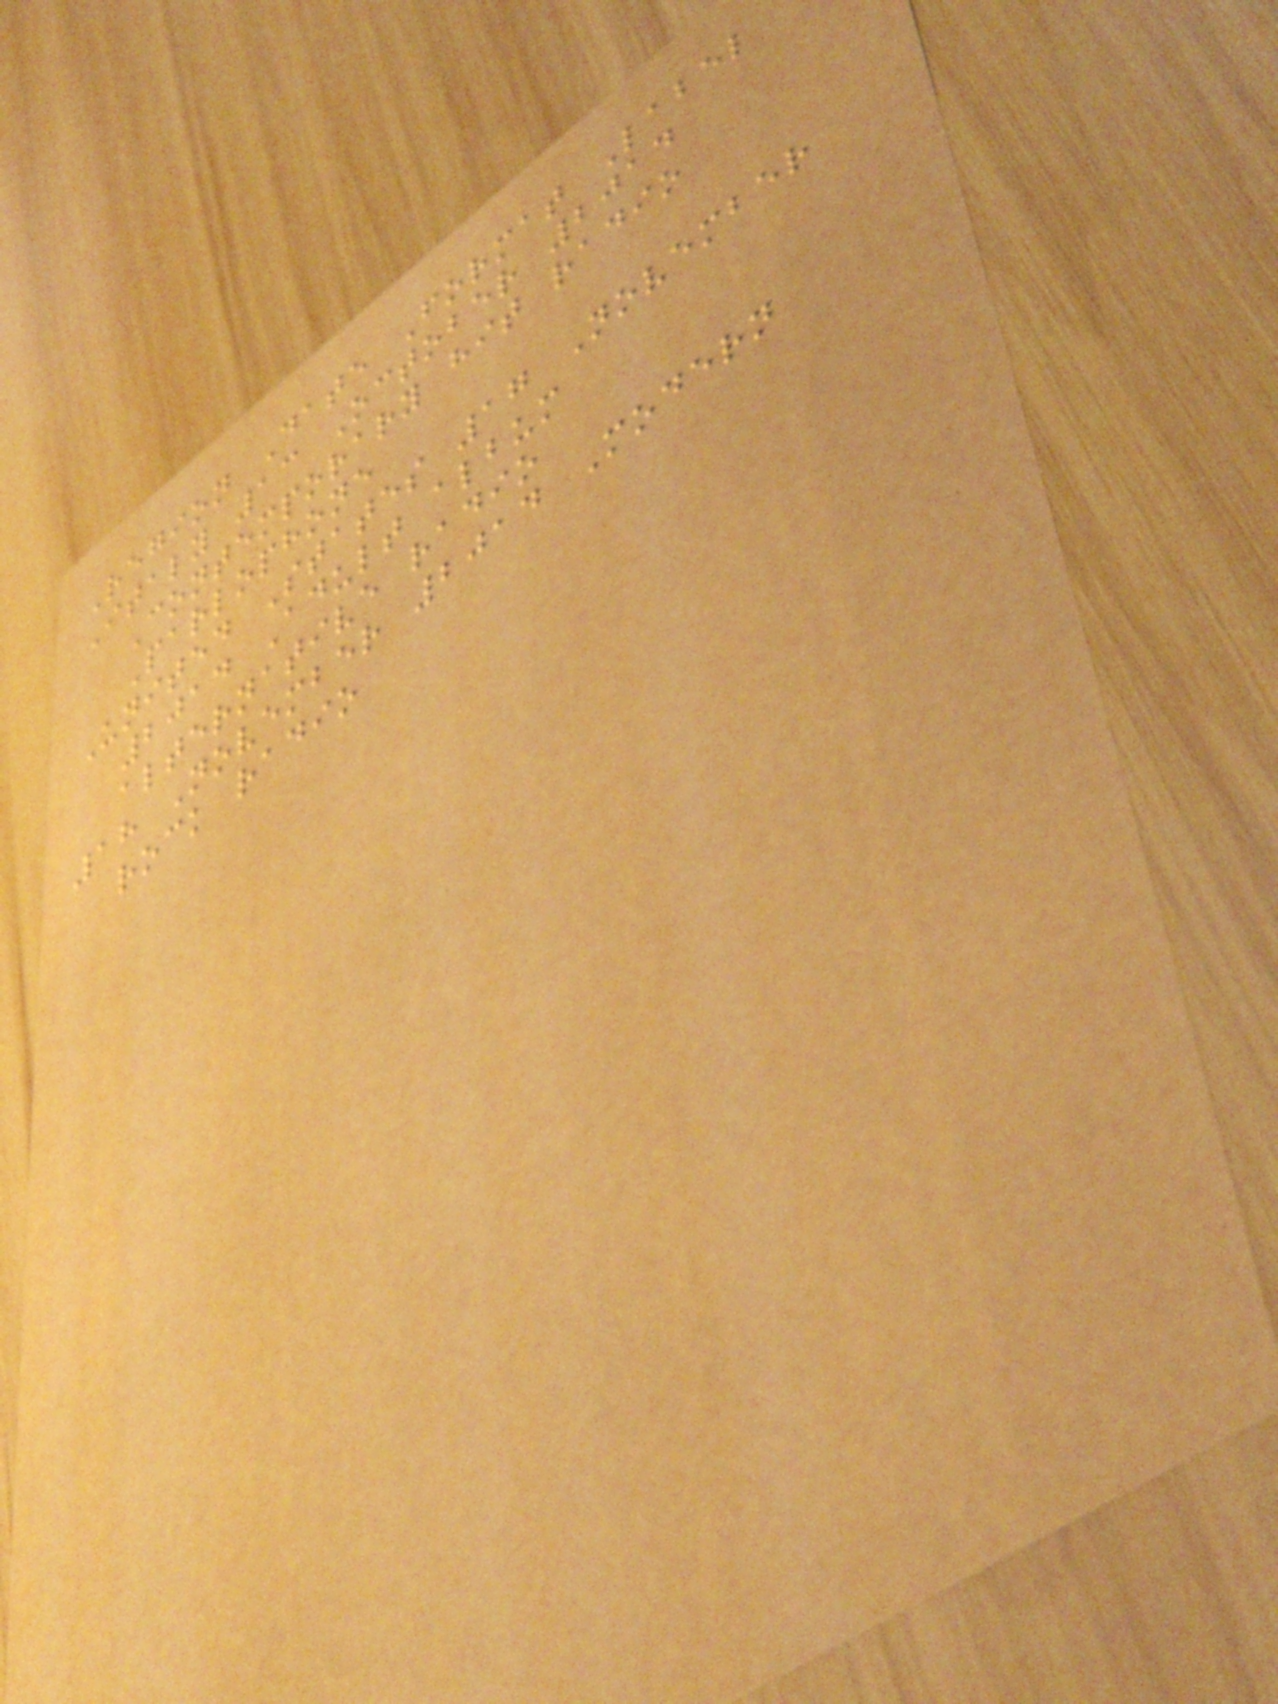Region Date Format Label
Italy 13 October 2014
Contemporary hit radio
Parlophone
United States 17 November
2014 Adult album
alternative radio
18 November 2014 Modern
rock radio
